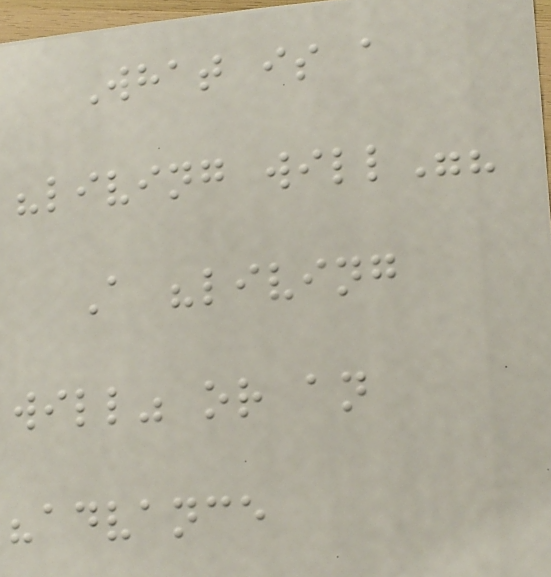What is a
"living will"?
A "living
will" or an
"advance
